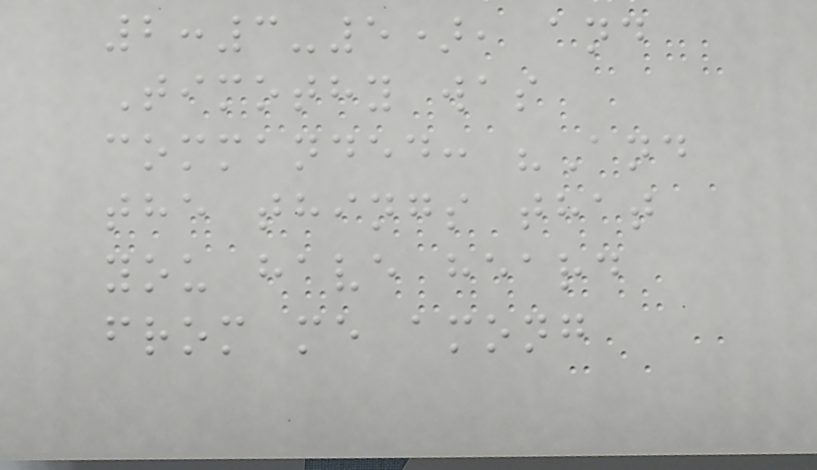2:3-5), and
Timothy was
commanded: "And
the things that
you have heard
from me among
